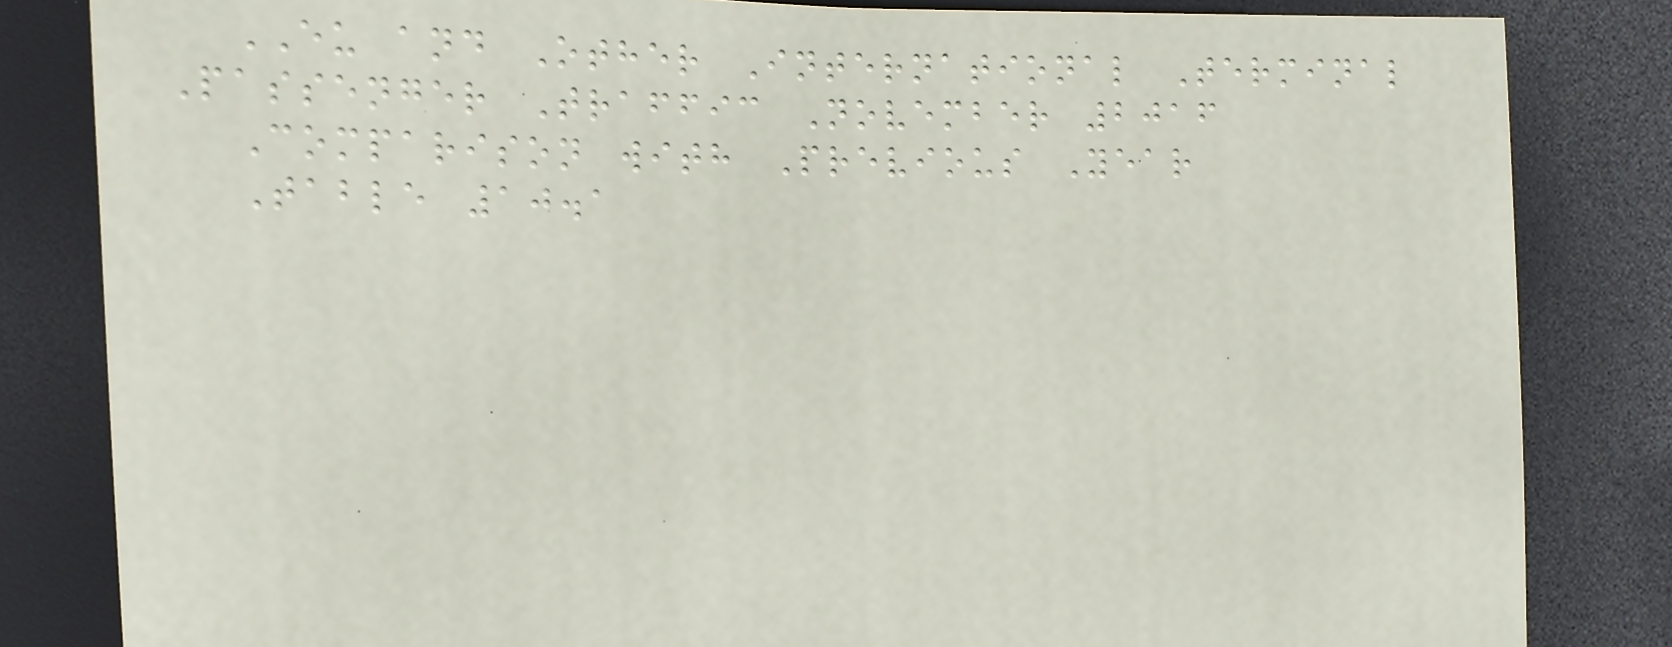EU and Other International Terminal
Passenger Traffic November 2016
Comparison with Previous Year
Table 10.1
